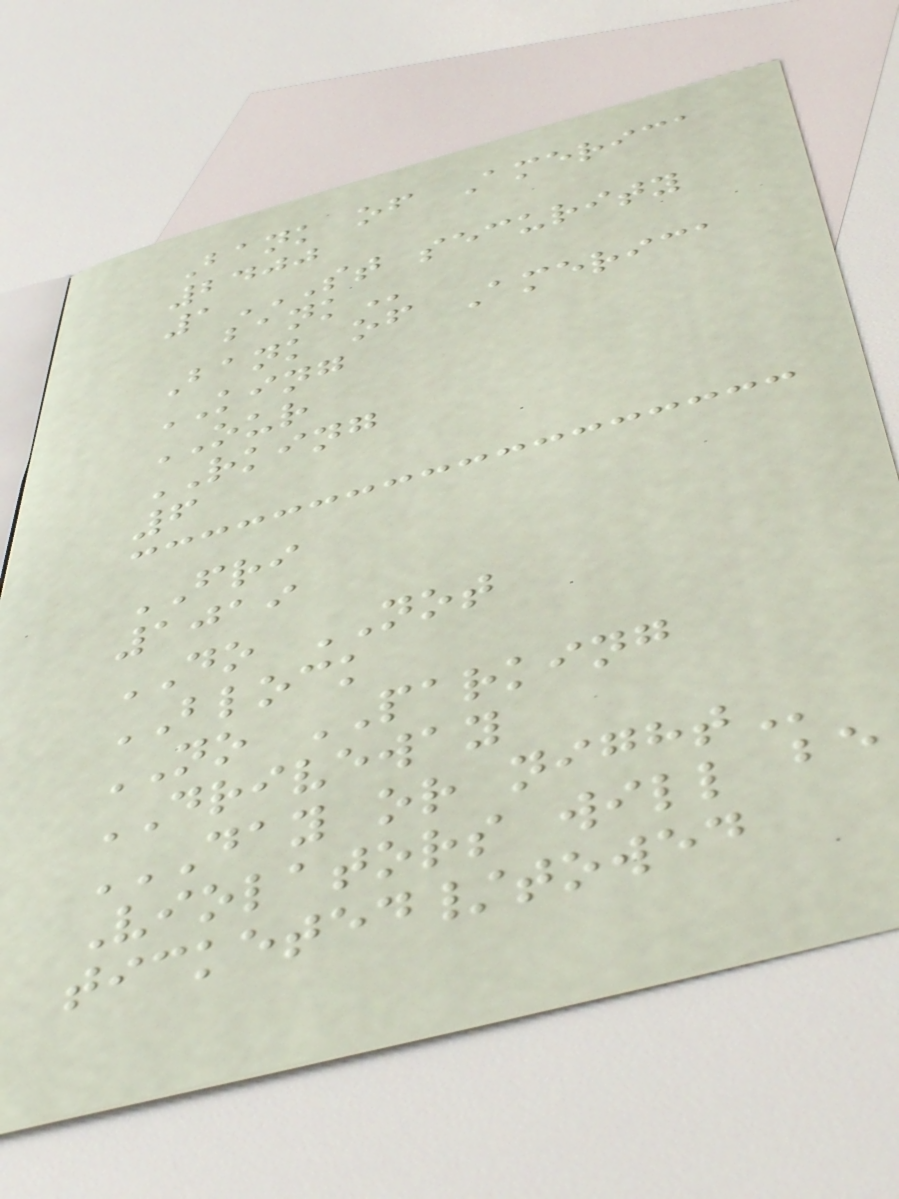Bank of America
2400
1ST SECURITY
BANK
Bank of America
KING
OUR
RKING
6
FRI
1019
DO NOT
BLOCK
NO PARKING
DRIVEWAY
DAY OR NIGHT
Violators will be
ticketed/towed
